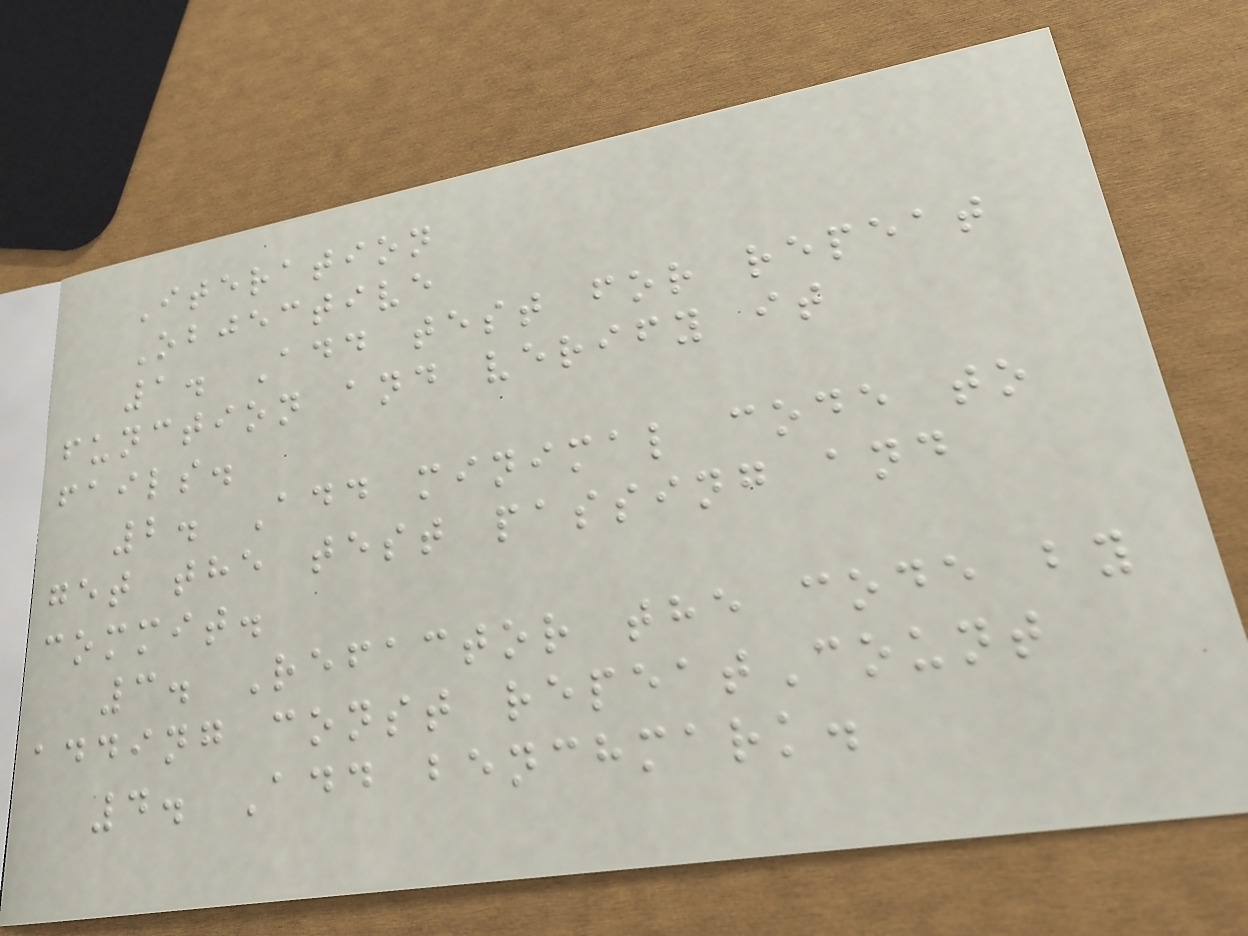Iteration
Objective
1. Add test for repeat
function and verify it
fails.
2. Add minimal code to
get the test passing and
commit.
3. Refactor the code by
adding const repeatCount
4. Add benchmark.
